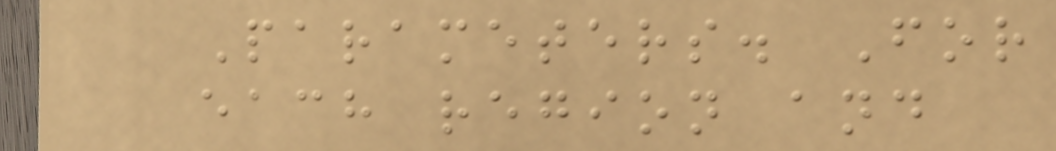Parameters. For
each region and
